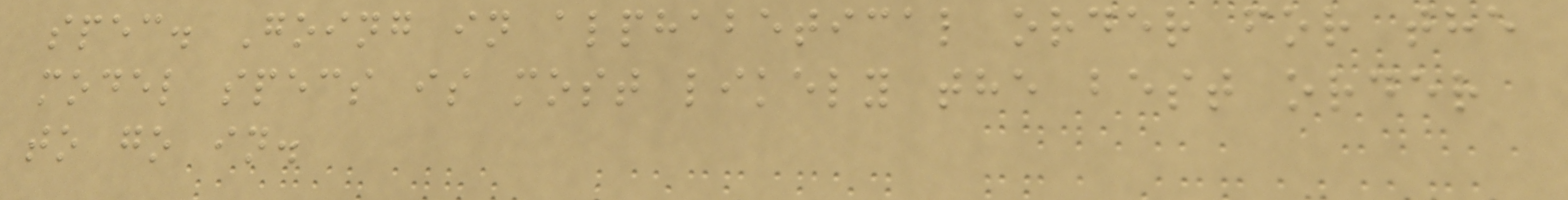spec. Going in alphabetical order for the
model specs is most likely the best order
to go in.
